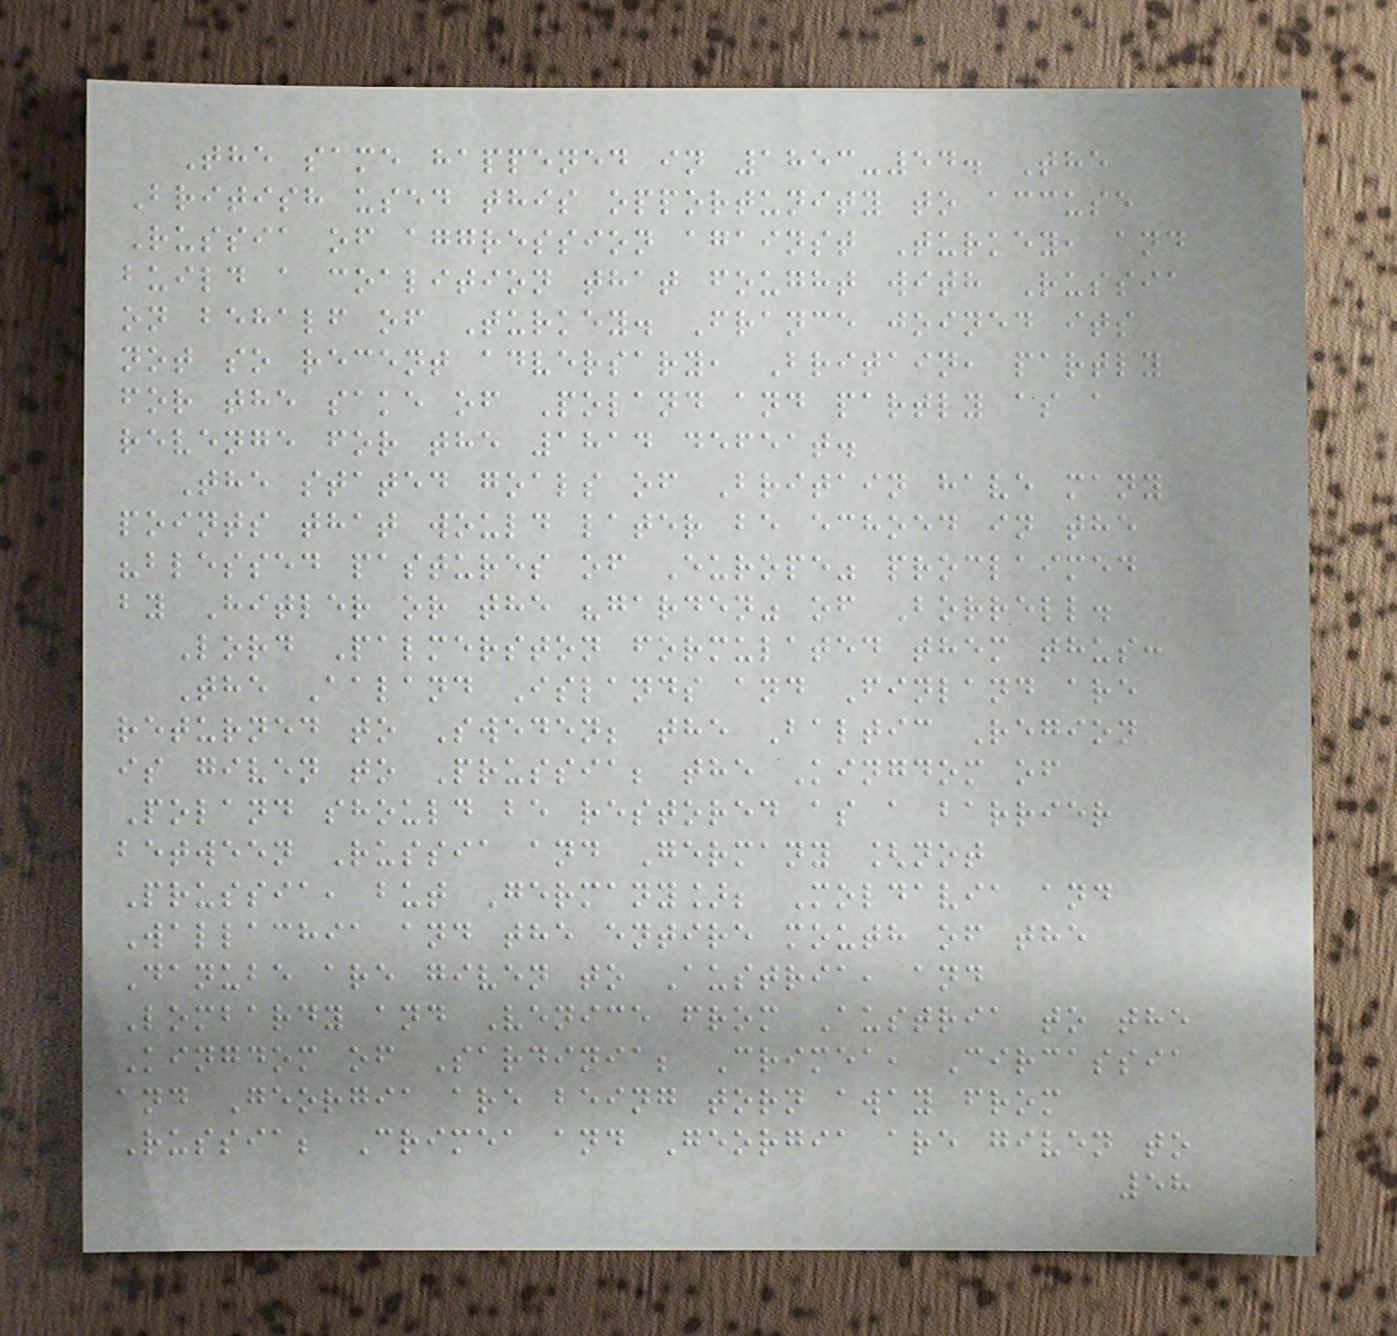The same happened in 1853-54. The
British used this opportunity to accuse
Russia of aggression against Turkey, and
build a coalition that fought with Russia
on behalf of Turkey. France joined its
not so recent adversary, Britain, partly
for the sake of Poland and partly as a
revenge for the 1814 defeat.
The stated goals of Britain have many
points that would later be echoed in the
"blessed pastures of Europe" proclaimed
by Hitler or the "garden" of Borrell.
Lord Palmerston formulated them thus:
The Aaland Islands and Finland are
returned to Sweden; the Baltic Region
is given to Prussia; the Kingdom of
Poland should be restored as a barrier
between Russia and Germany [not
Prussia, but Germany]; Moldavia and
Wallachia and the entire mouth of the
Danube are given to Austria, and
Lombardy and Venice from Austria to the
Kingdom of Sardinia; Crimea, Circassia
and Georgia are being torn away from
Russia; Crimea and Georgia are given to
58
